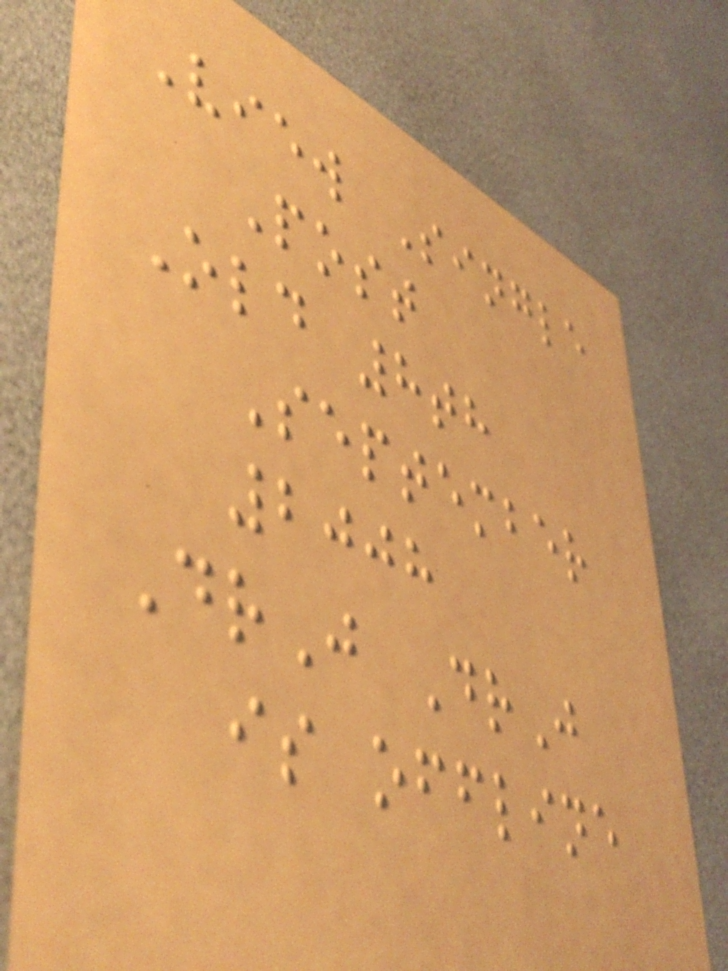View Single
Post
Old 8th
September
2008
DrJ DrJ
is offline
